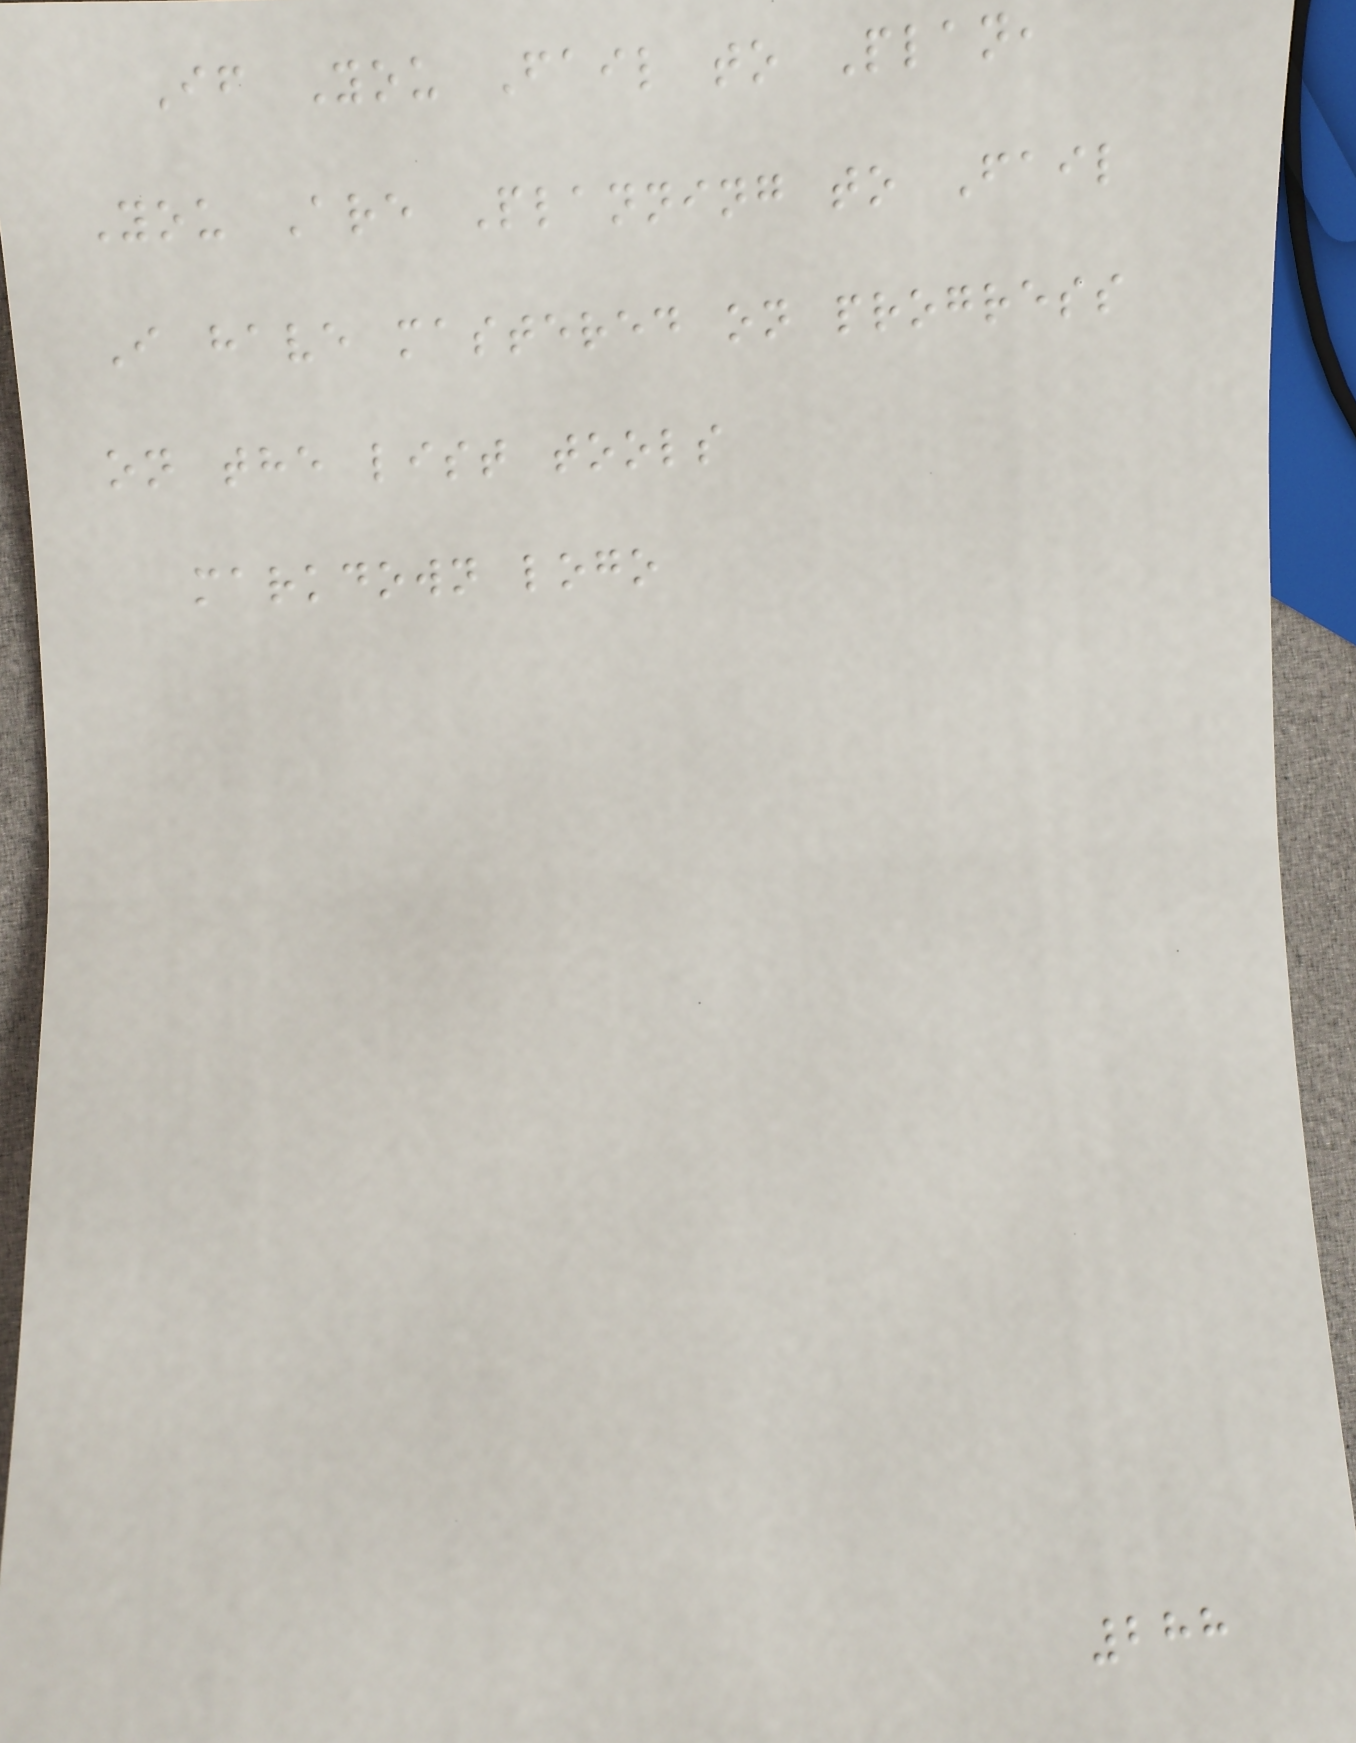If You Fail to Plan,
You Are Planning to Fail
I have mastered on progress
on the list tools
markdown logo
288
